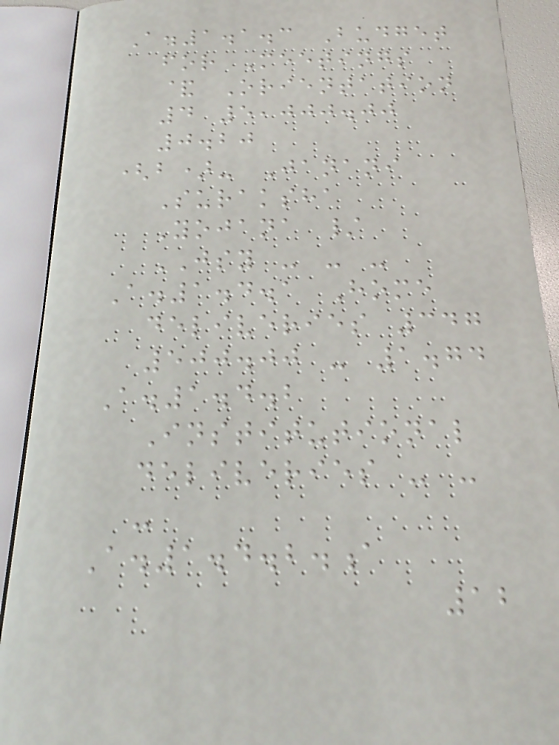A.1.1.3 Budget
for Meetings
& Orientation
4 5,000.00
0.20
(b)- Janani
Suraksha
Yojana /
JSY - - -
A.1.4.1 Home
deliveries 347
500.00 - 1.74
A.1.4.2
Institutional
deliveries - -
-
A.1.4.2.a
12
